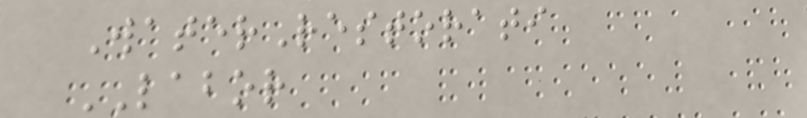WaterRestorati
LABOR
